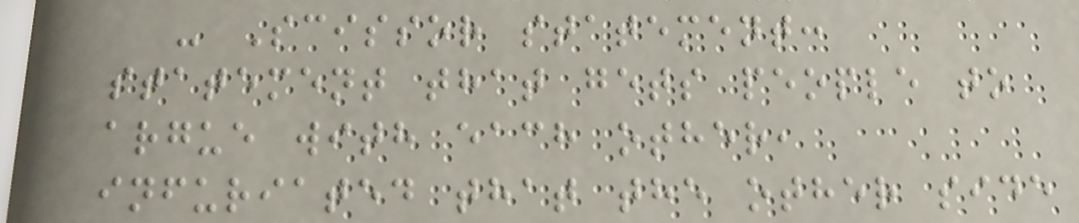- Scissor statement:
statement that gets people to
argue with each other,
infuriated that the other side
